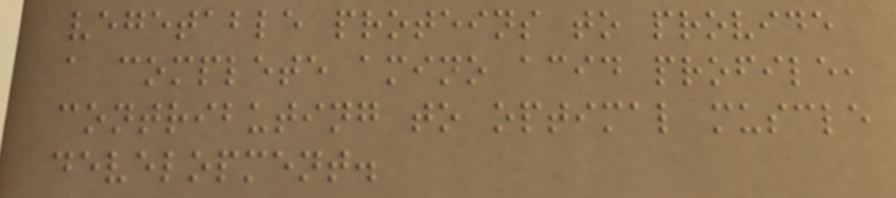vegetable proteins to provide
a complete amino acid profile,
contributing to optimal muscle
development.
